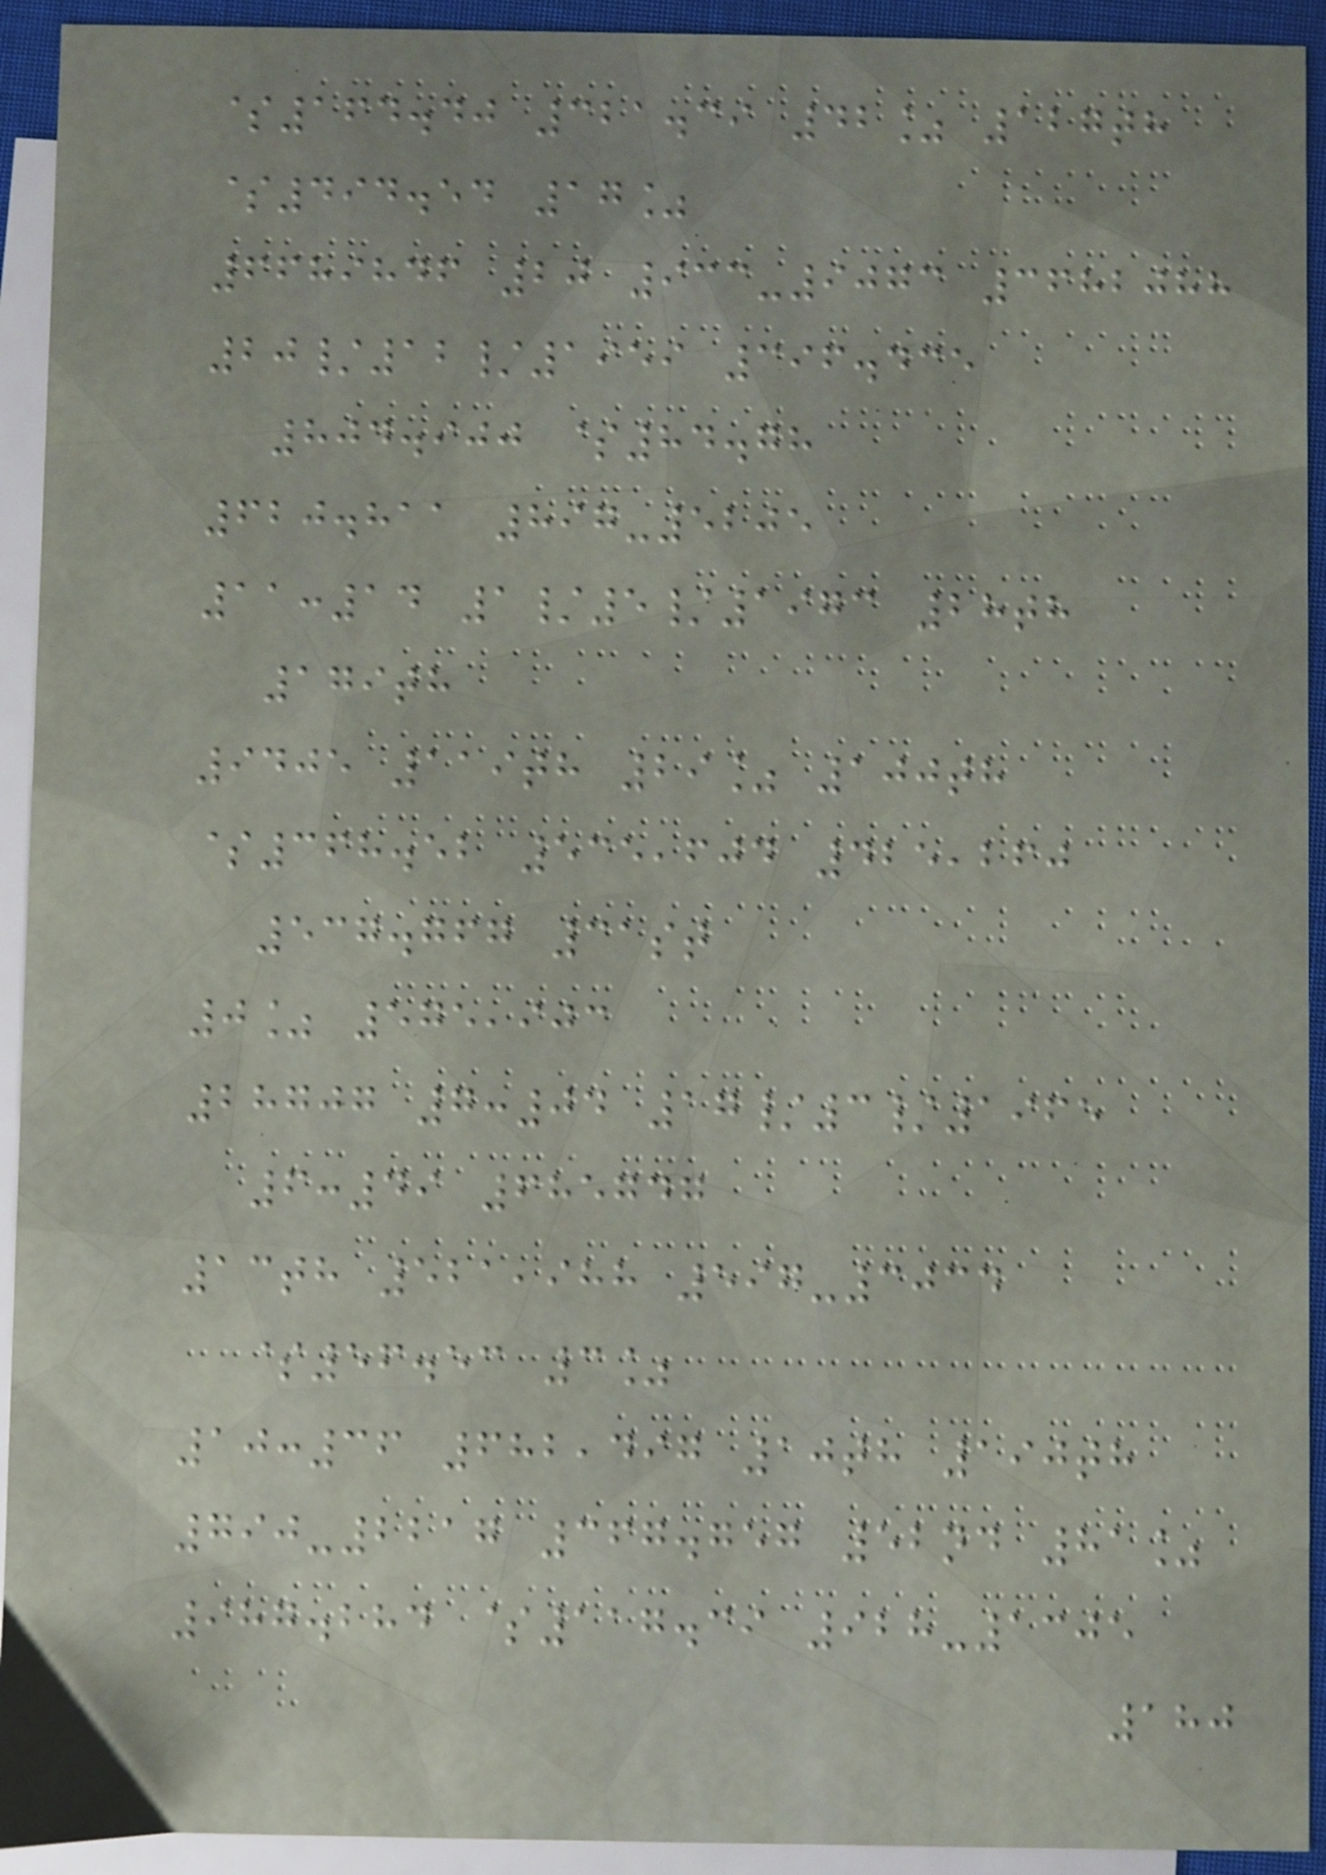$164.40 321.39 42% 127th
$494.54 17%
6689846 20 933-9073 3682088
20/12/1959 396.435
804.900 $84.78
620.811 897-5205
11:14 1/5/1973 28th
179th
9405 119th 29% 100th
$368.52 535,604 425,260
537.767 31st
0% 575,903
28707 7:04 17/3/1965
6:49 685747
13th 521,988 597-3034
$56.53 3%
10:36 682,497 10th 190th
790-2217 367.757 52nd 81%
987.284 $117.39 928-1305
180
